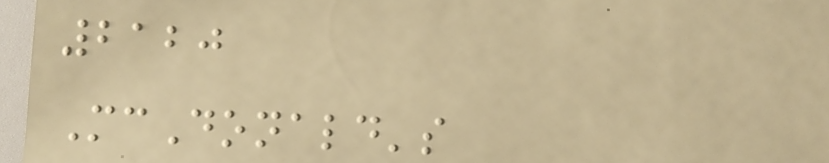2120
McDonald's
